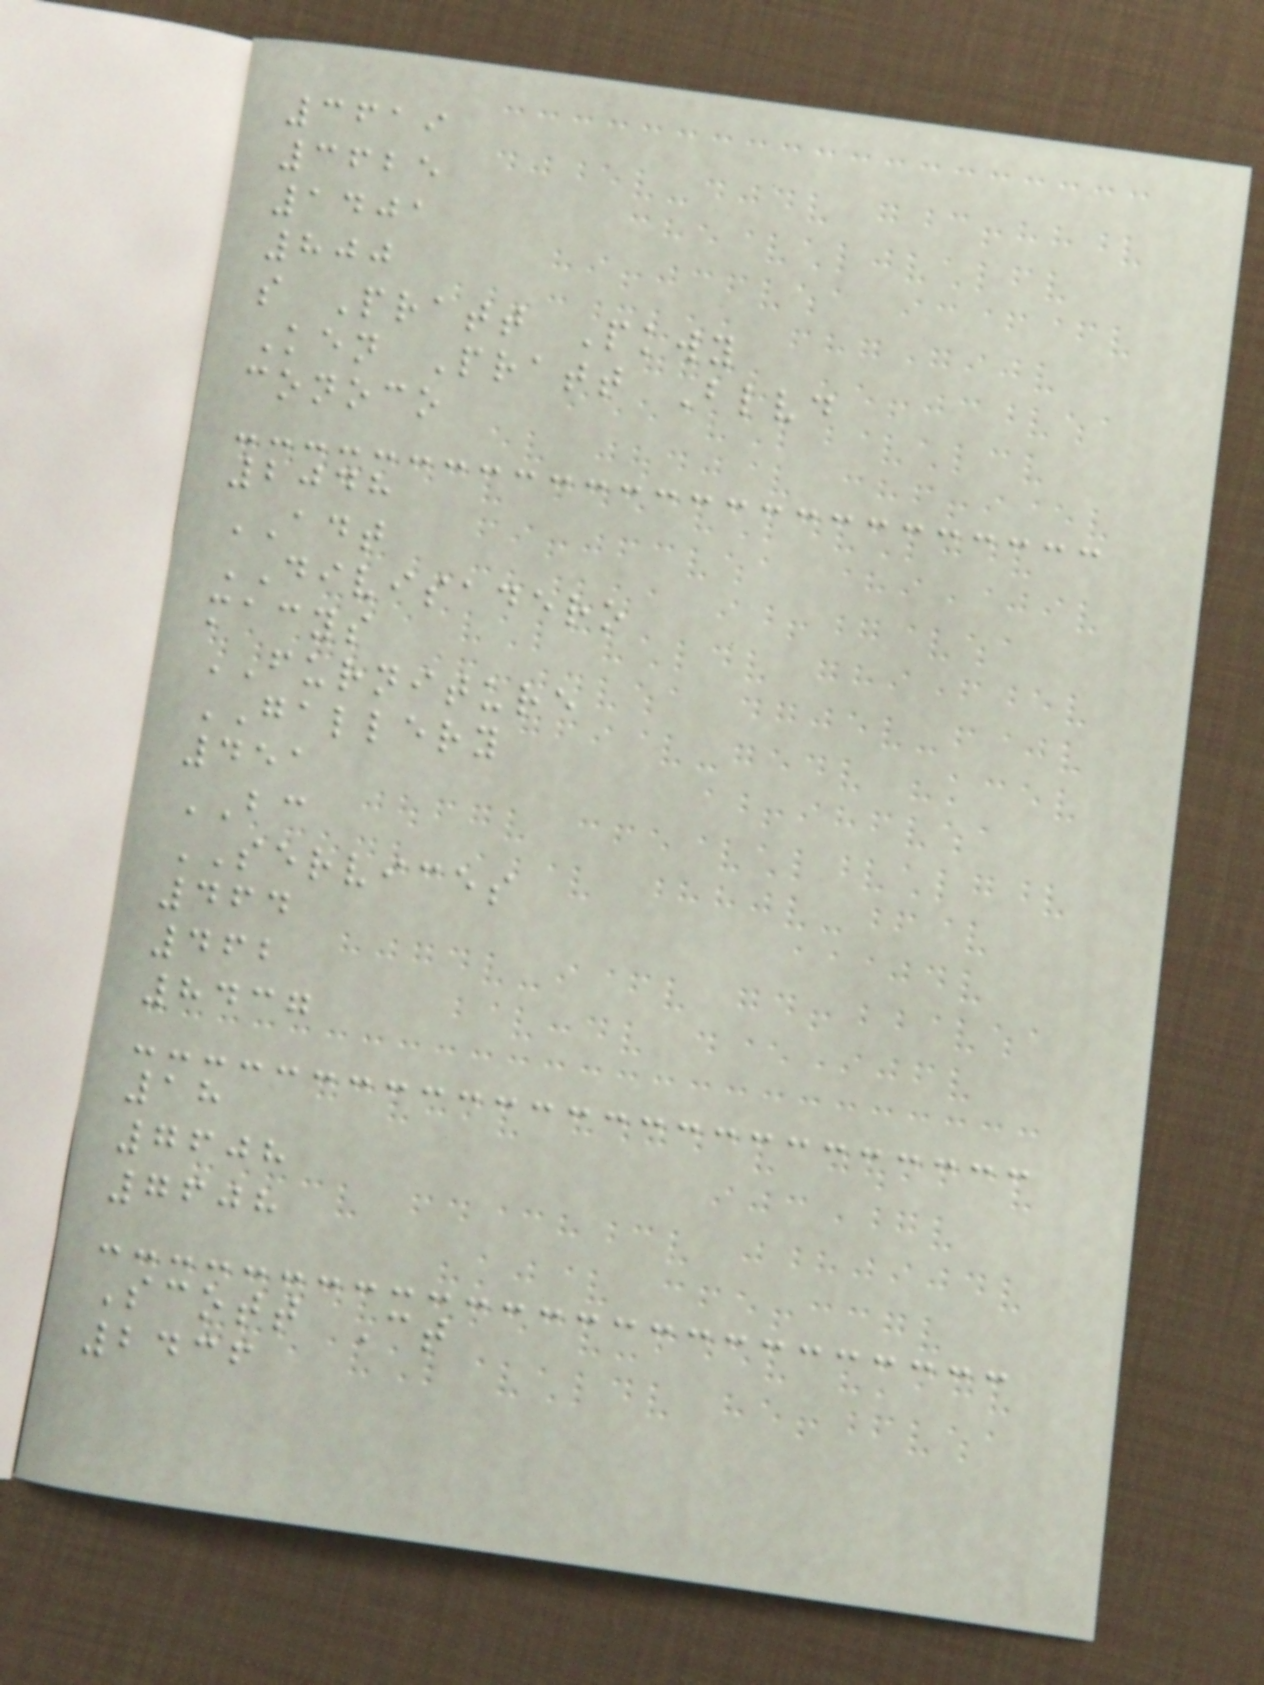3619
3625
1401
800
s Pratt Pkwy
Ken Pratt Blvd
conoco
2048
ADT
DIVISADERO
macys
FURNITURE
GALLERY
451
BC
SERVICES
464
462
8437
18
7608
7608
Scott Ct
2436
